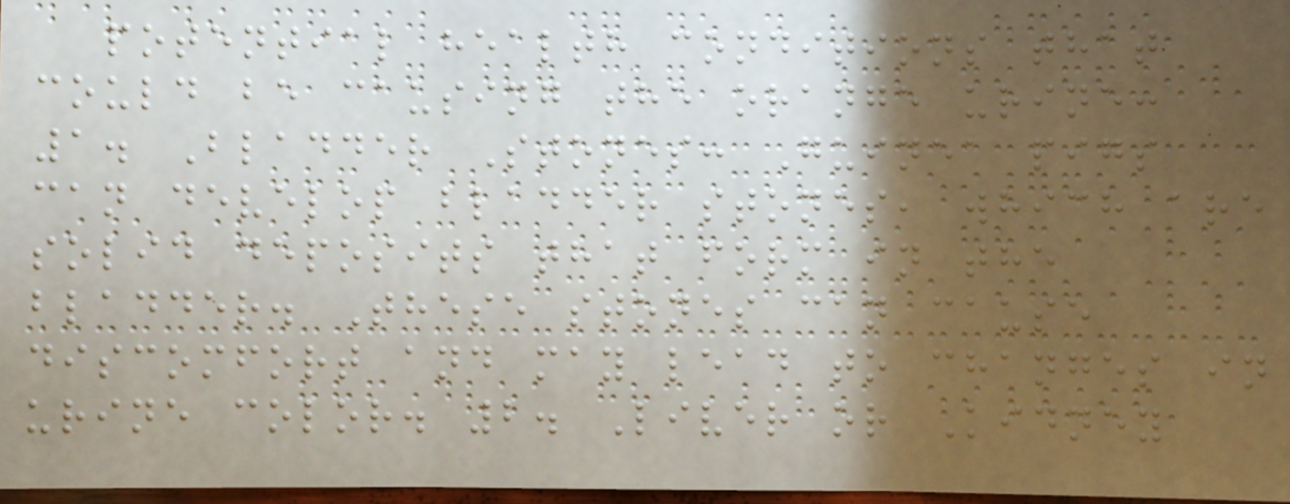potential health conditions that
could be causing the orange urine:
1. Bladder Stones: Guinea pigs
can develop bladder stones, which are
solid deposits that form in the
bladder. These stones can cause
discomfort and may lead to changes in
urine color. 2. Liver or Kidney
